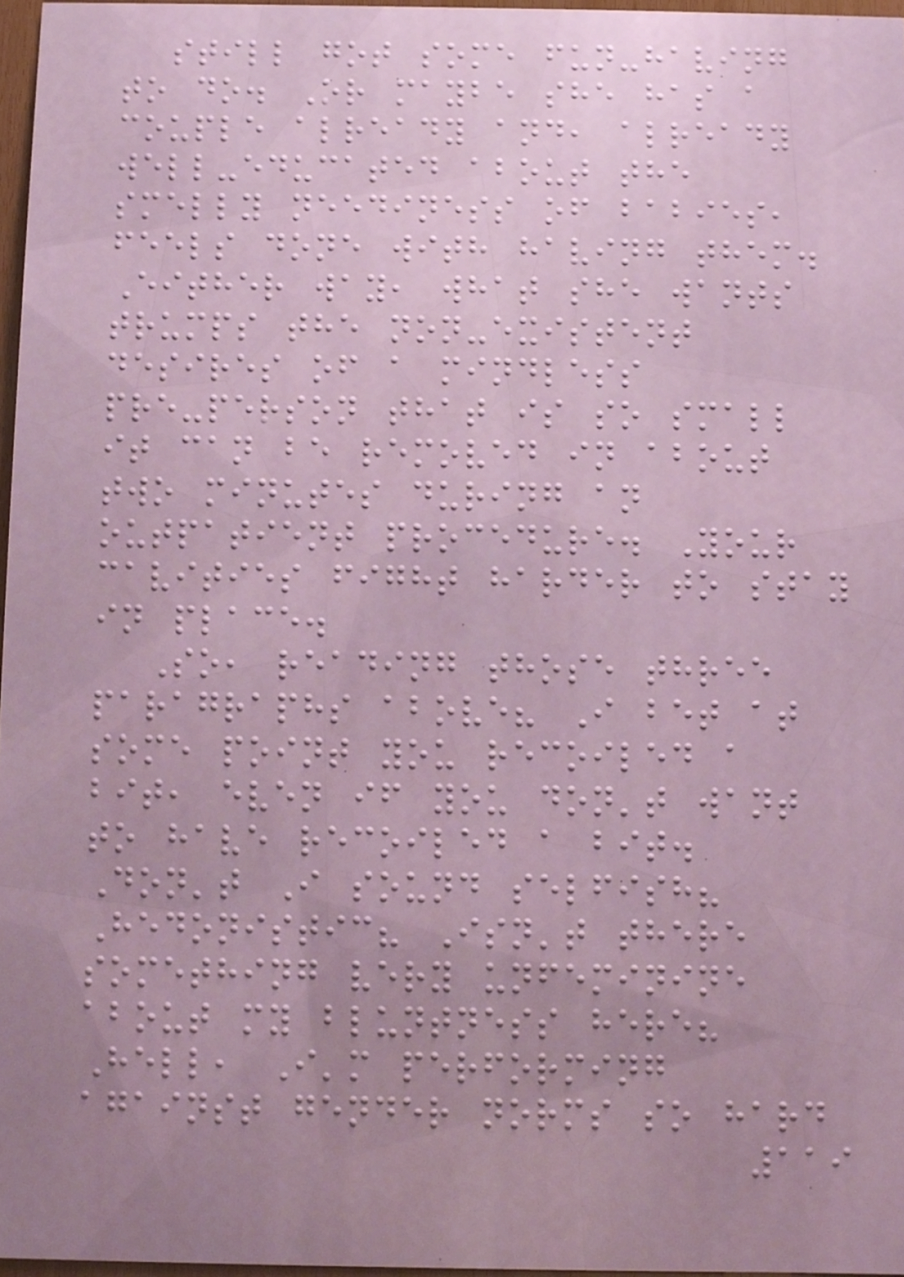still got some fun-having
to do. Or maybe she has a
couple already and, already
well-educated about the
smelly neediness of babies,
feels done with having them.
Either way, what she wants
trumps the non-existent
desires of a mindless
pre-person that is so small
it can be removed in about
two minutes during an
outpatient procedure. Your
cavities fight harder to stay
in place.
So, reading those three
paragraphs above? I bet at
some point you recoiled a
bit, even if you don't want
to have recoiled a bit.
Don't I sound selfish?
Hedonistic? Isn't there
something very unfeminine
about my bluntness here?
Hell, I'm performing
against gender norms so hard
119
